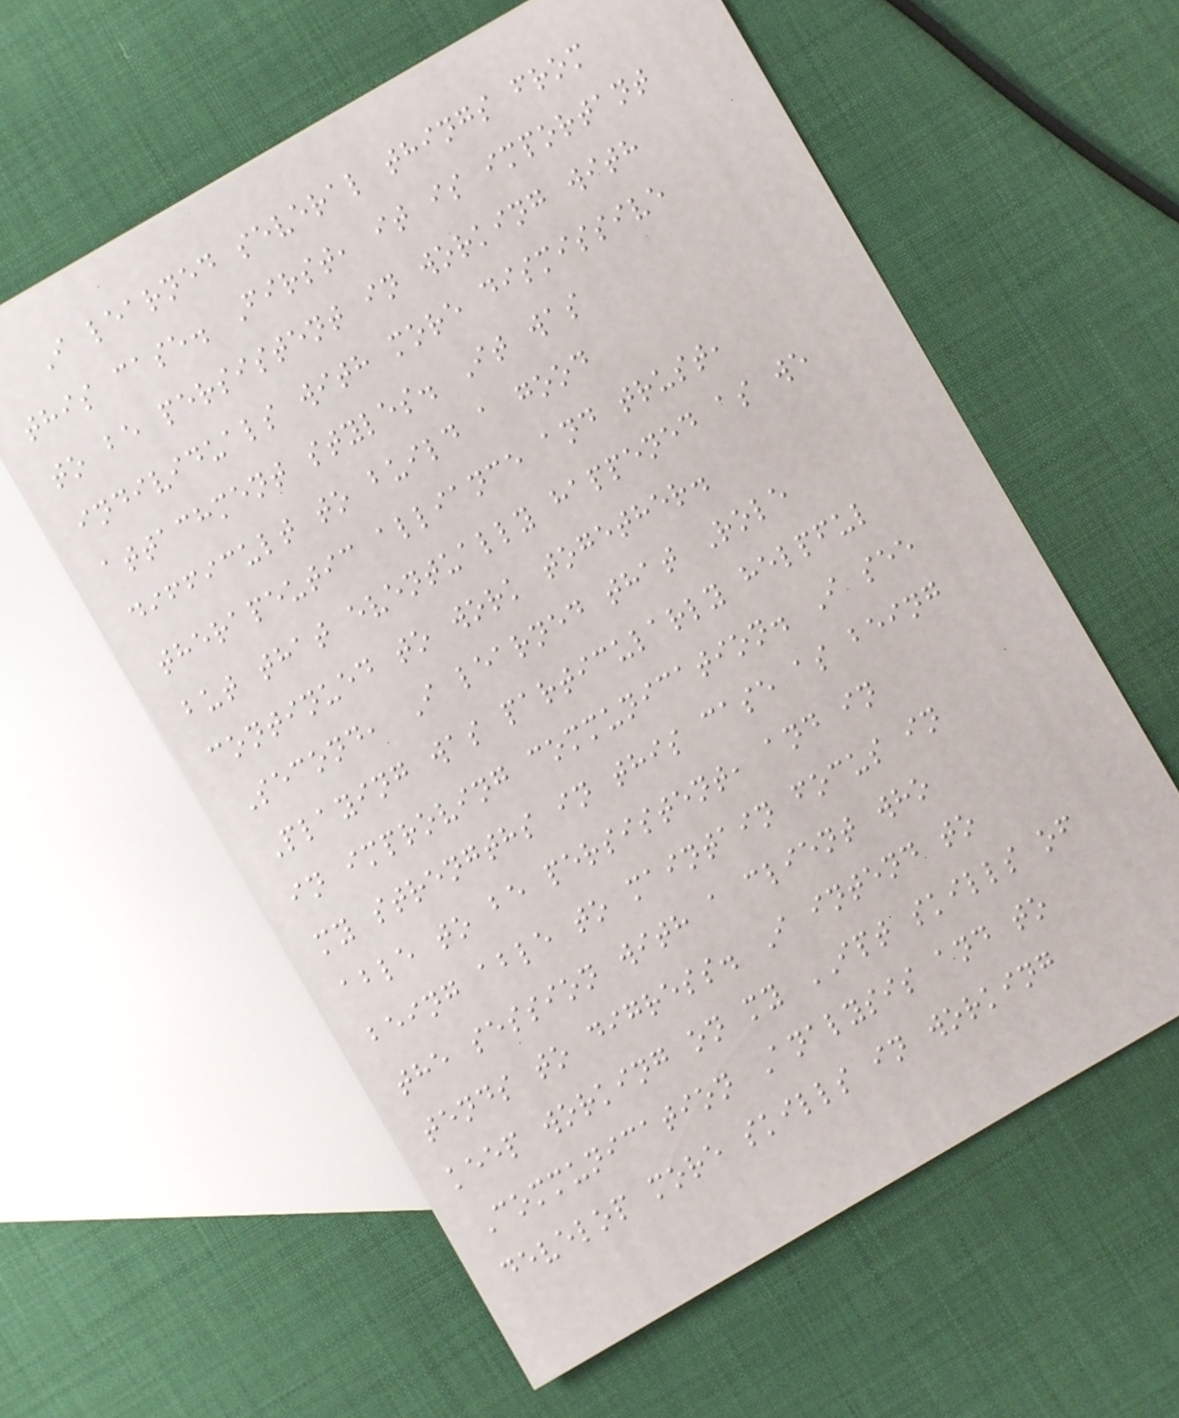I learned several things from
this case. First, it is important
to be persistent in working with
individuals with more dismissive
attachment styles. It was
difficult to build a good
therapeutic alliance and trust,
but that eventually happened as we
continued to work together.
Second, I learned that Role
Playing was particularly helpful
in improving communication. I see
my strengths in this case as being
able to be persistent, and in
being able to maintain focus in
the session with a client who
tends to digress. I intend to
keep working on my IPT skills of
Communication Analysis and to
develop more skills in working
